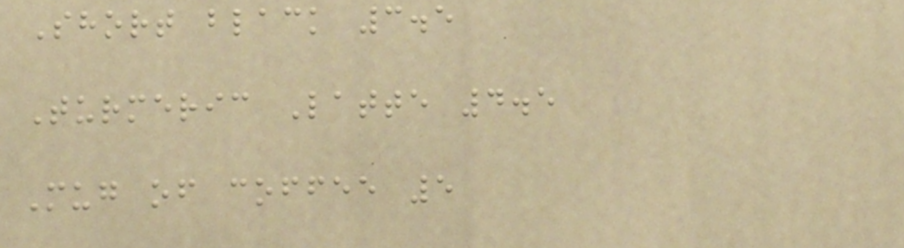Short black 3.5
Turmeric Latte 4.5
Mug of coffee 5
